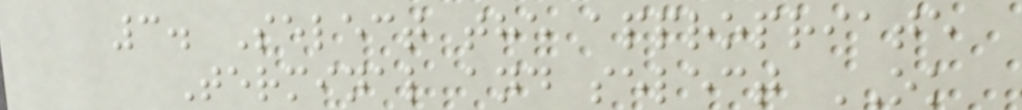3. Select the appropriate
Terminal and select OK
